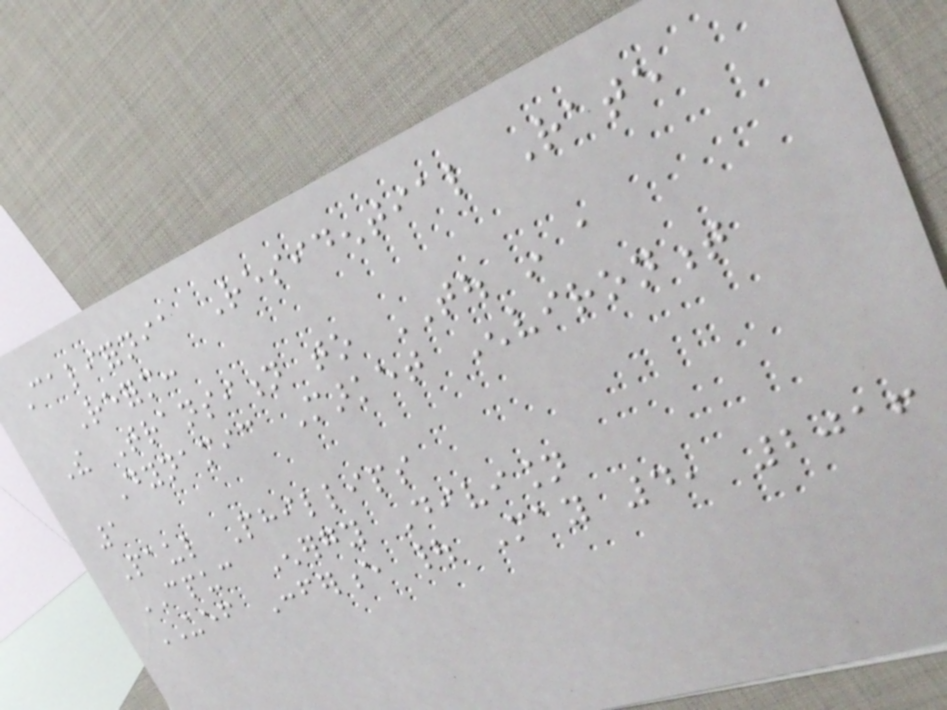California Residential Rate
Reform:
The Transition to TOU in a
Dynamic Market Environment
1
Paul Phillips
CPUC Energy Division
UEF Conference | May 4, 2016
